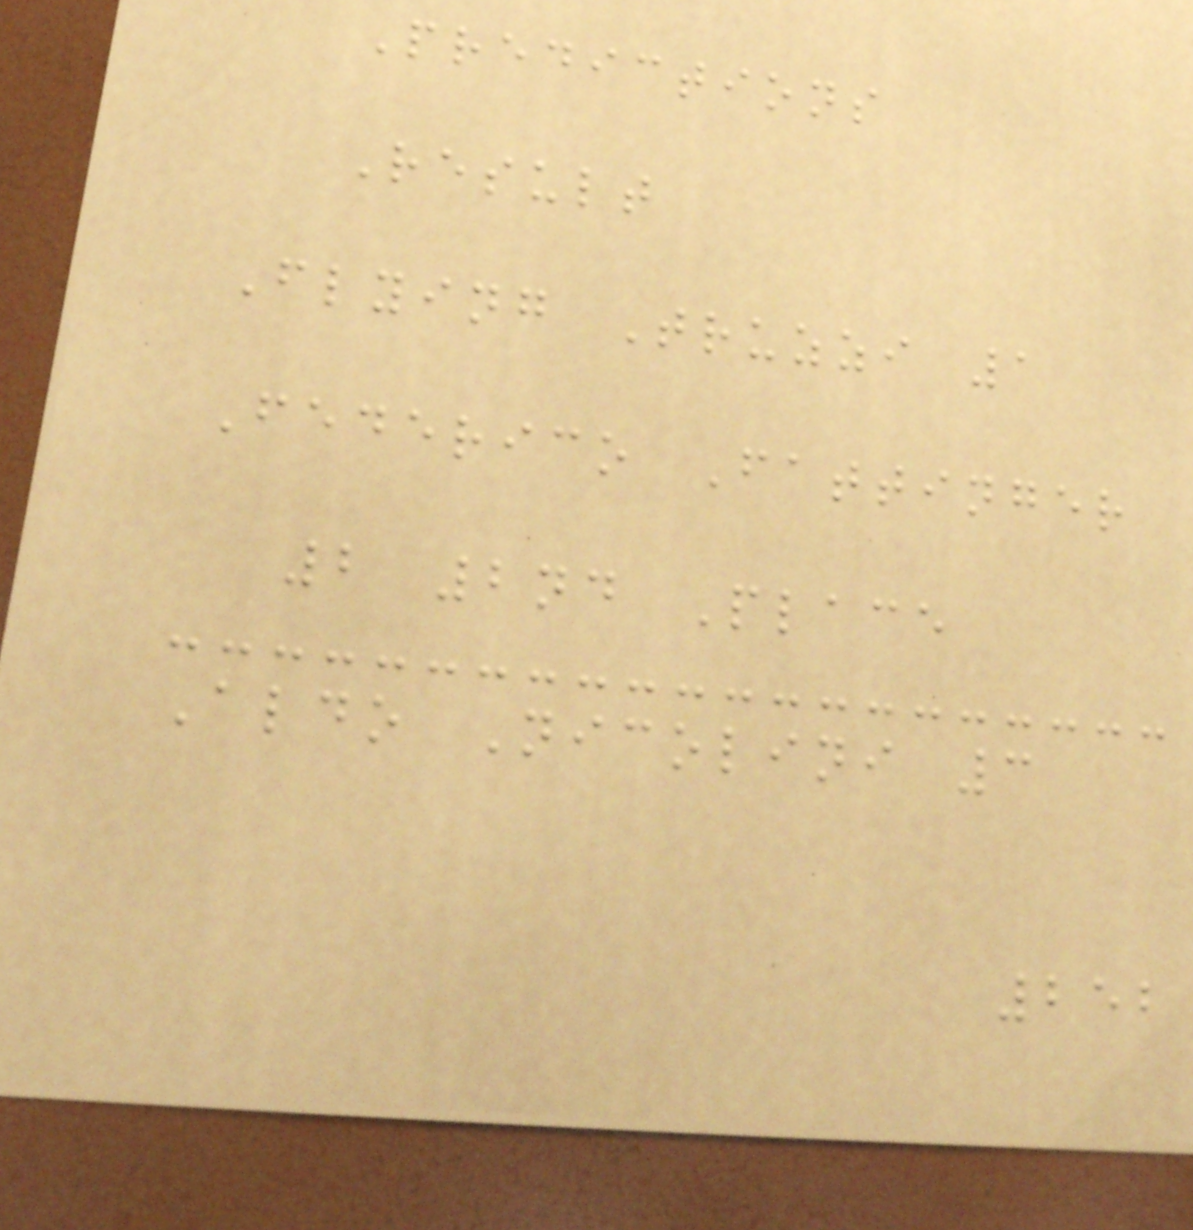Predictions
Result
Flying Truzzi 1
Federico Fattinger
2 2nd Place
Aldo Nicolini 3
252
